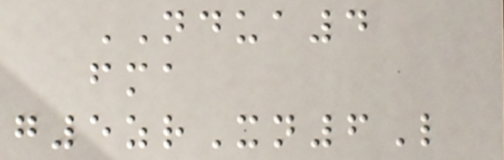NDUA4
fma
g5zrXn6L
